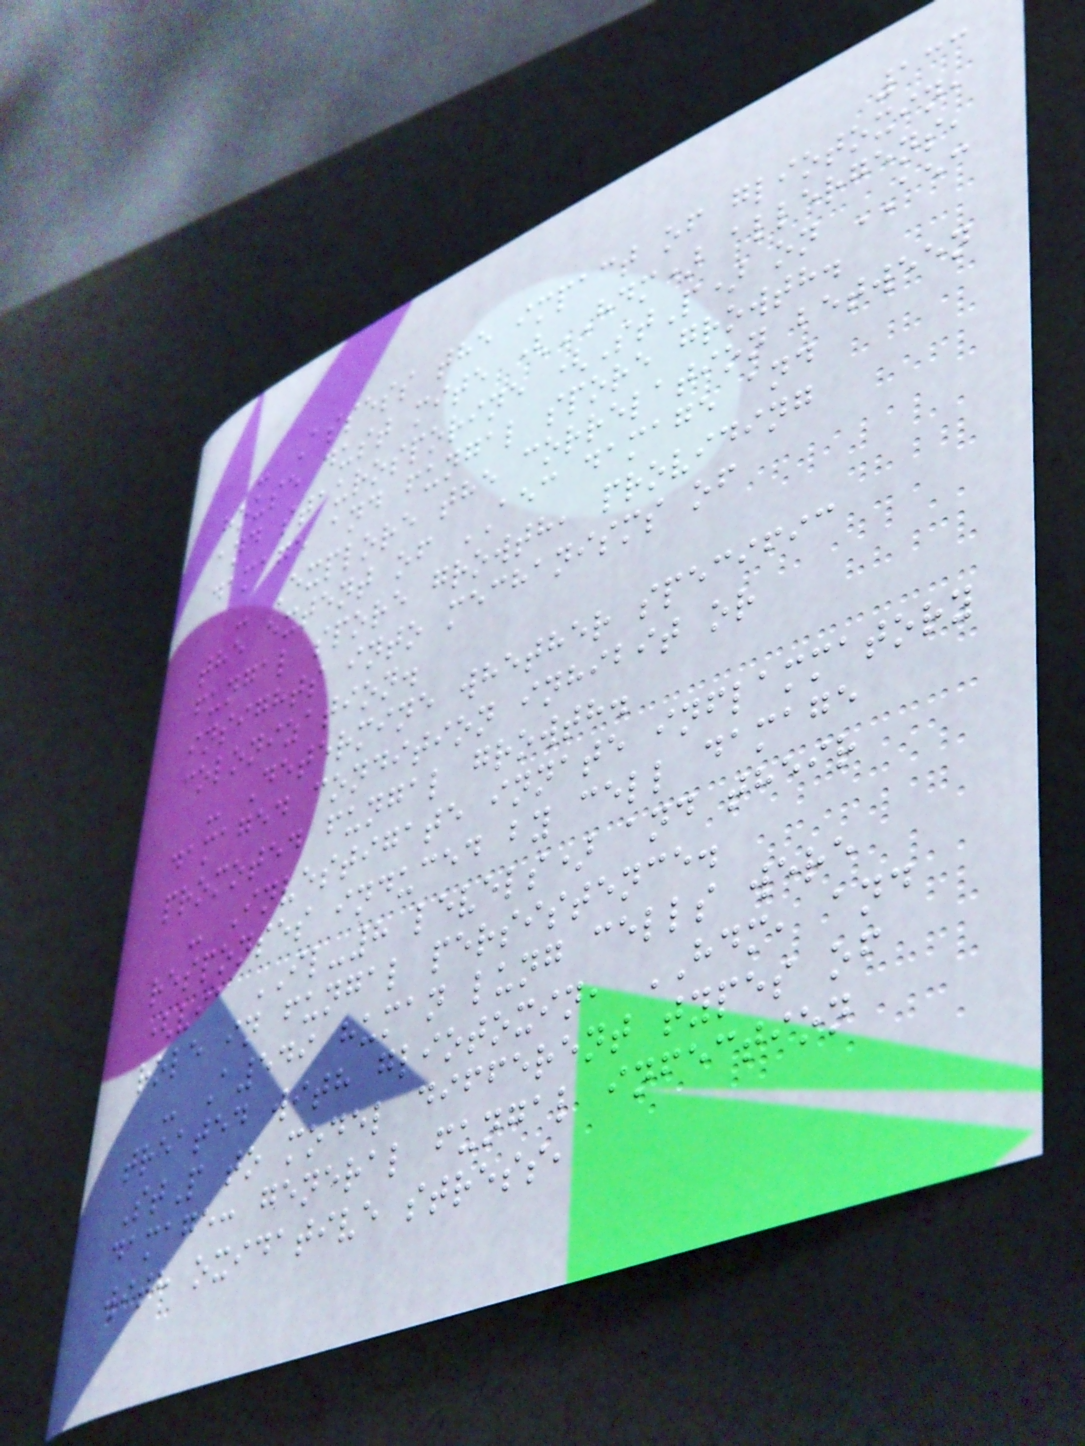133
- Assess the impact of gliotoxin,
house dust mite (HDM) allergens,
and staurosporine (StP) on AEC
damage and fungal spore growth.
- Explore the correlation between
the extent of AEC damage and
fungal spore growth, providing
insights into mechanisms of
colonization.
- Determine whether specific
damaged condition inhibit or
promoted fungal growth.
- Investigate innate inflammatory
responses induced by cell damage
(via IL-8 levels) and their
role in fungal persistence.
- A549 human lung cells were
treated with gliotoxin, HDM, and
StP to model different types of
damage: general fungal infection
with oxidative stress,
